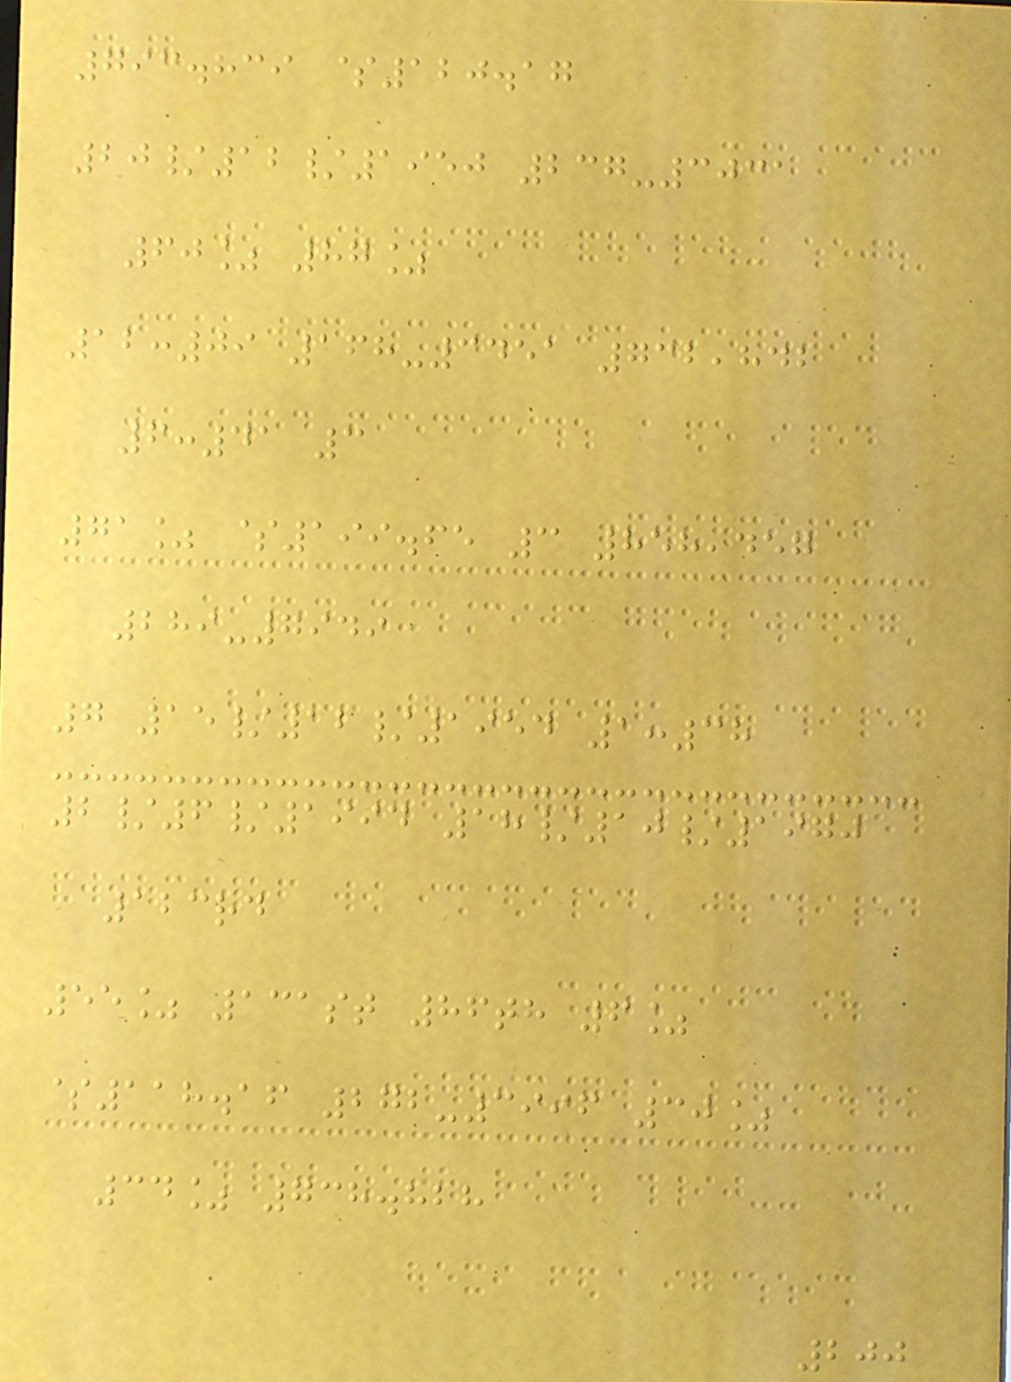793.839 $120.17
20/12/1950 237-3031
60% 87%
12:09 168-3451 732,842
6:41 3
71% $199.65 3 858,457
289-7949
7 15/12/1954 1:38
2/6/1994 18/10/1970
123rd
55% 131st 86th 6%
$118.16 272-3996 30%
34% 738.828
200
